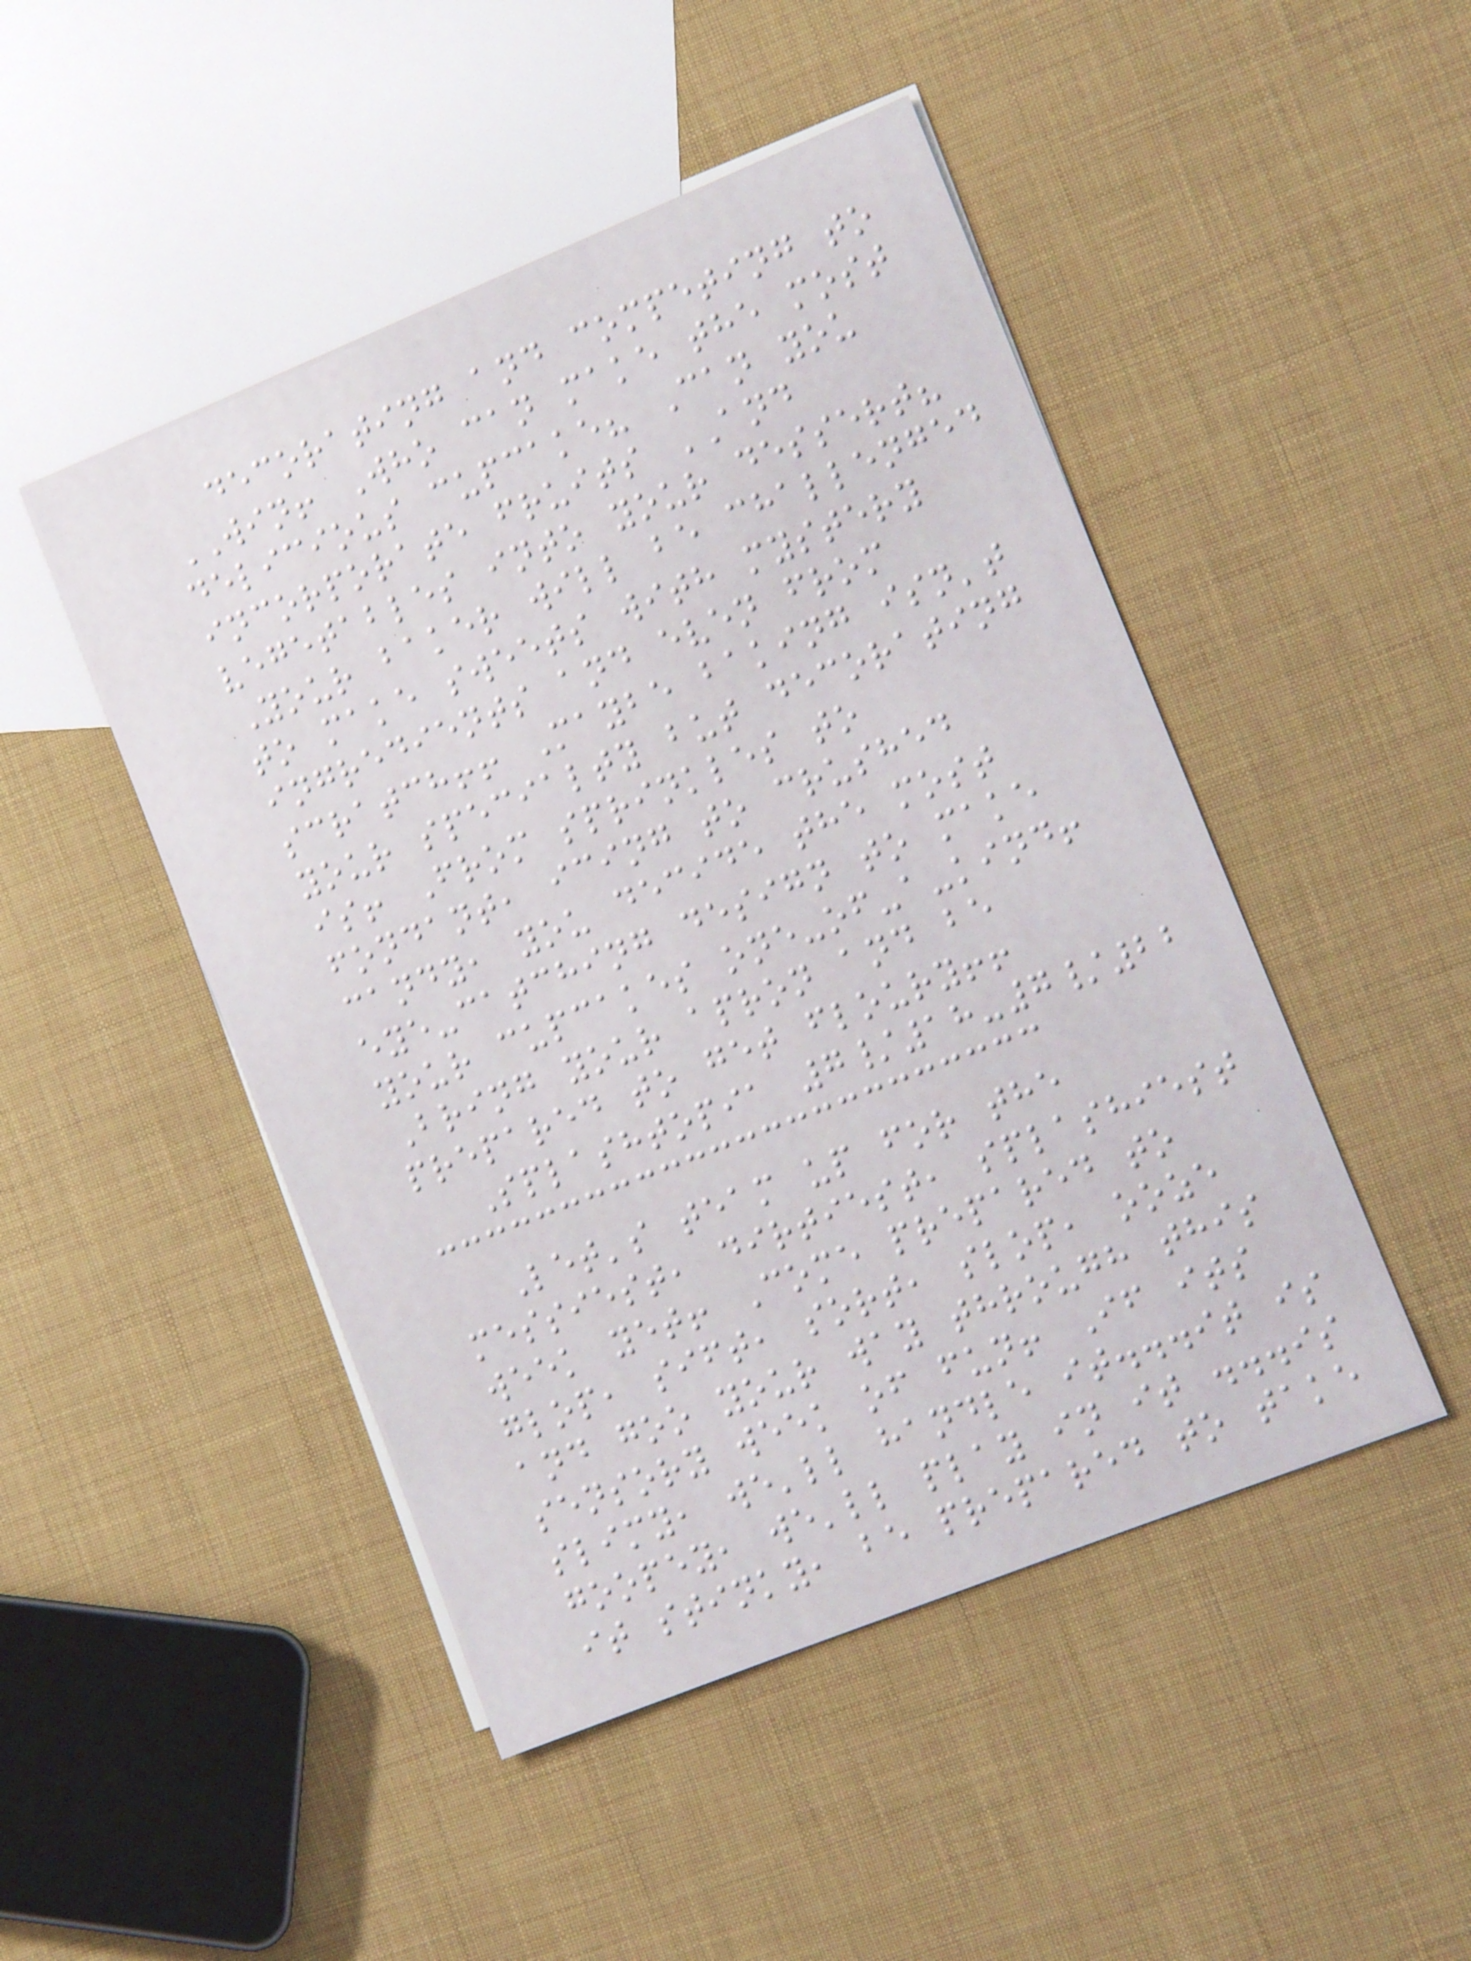decorating and competing to
WIN! Who can make the most
delicious cupcake? Can you
incorporate fruits AND
vegetables into your dessert?
Your baker will be challenged
to make sweets with mystery
ingredients and even from
scratch!! Maybe baking isn't
your specialty but decorating
is! From sprinkles to
fondant, icing to crushed
candy, you decide the most
eye-catching design to make
your cupcakes one-of-a-kind!
Bring your apron and be
prepared to get floury!!
Splashtopia 7/18-7/22
Let's team up for the
messiest, dirtiest, splashiest
week yet! Come prepared to
glop, sift, sort, slop, ooze
and goo your way through this
sensory week of fun! If its
slimy, we'll handle it...it is
goopey, we'll play in it ...is
it stinky, be prepared to take
